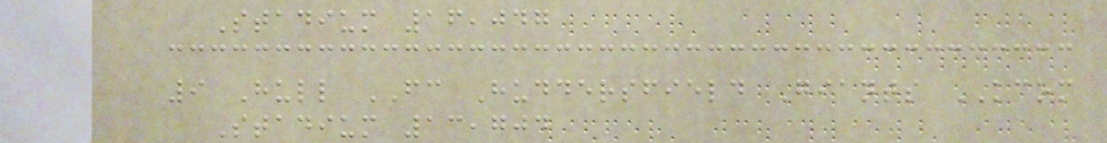Stadium 16,047
9 Hull FC Huddersfield Giants KCOM
Stadium 13,704
